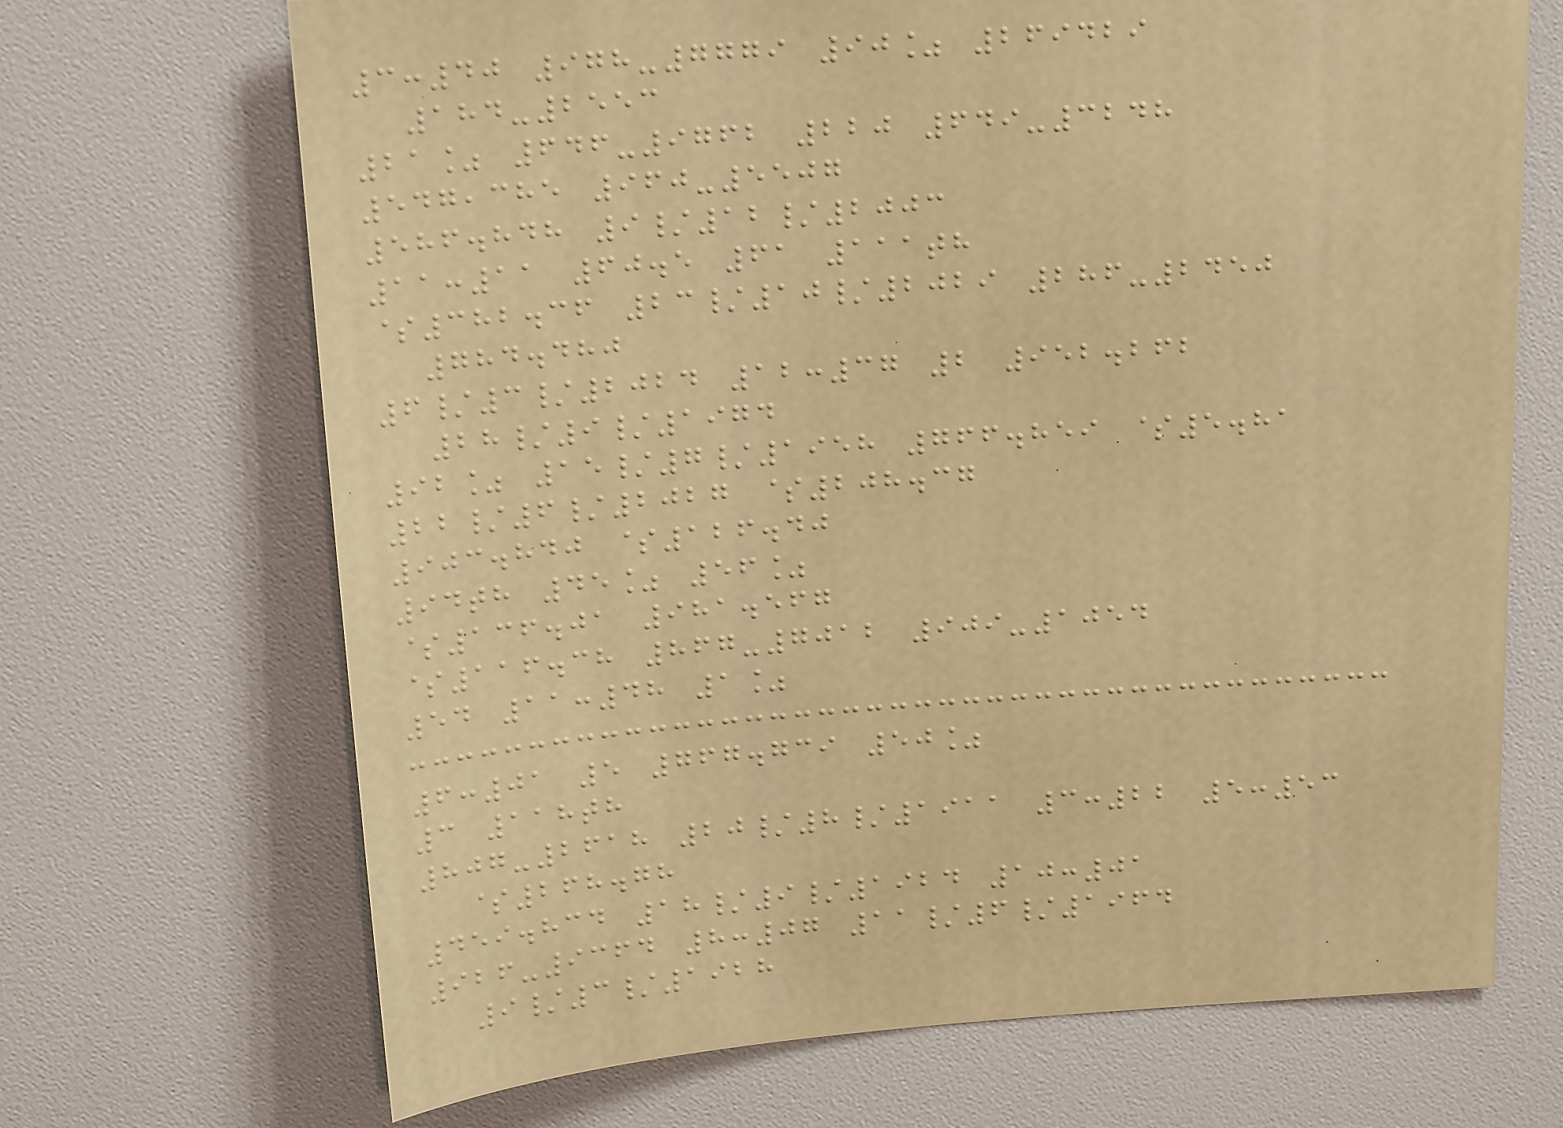3:40 978-7779 90% 269429
184-2553
21% 646-9762 220 649-3248
547,385 960-5507
586.848 9/12/2003
11:11 60.5 61 111th
$382.36 23/10/2029 286-2450
784.480
6/3/2024 12:37 2 952.262
28/9/1974
92% 15/7/1958 766.859 $5.81
22/6/2027 $208.37
903.840 $126.40
94th 45% 56%
$136.01 981.567
$116.38 867-7012 909-1054
54 11:48 1%
6:01 5 767.739 50%
3 118th
807-2618 20/8/1911 3:22 5:53
$268.78
459.834 18/9/1924 10:01
926-9364 8:07 11/6/1964
9/3/1928
